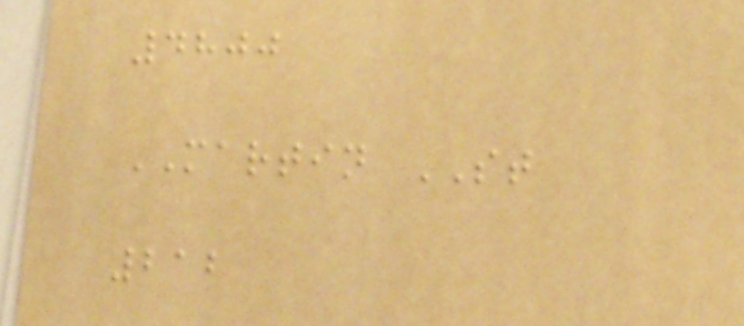4800
MARTIN ST
212
